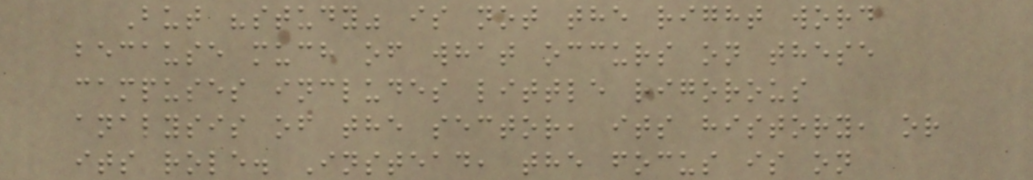But "study" is not the right word
because much of what occurs on these
campuses includes little rigorous
analysis of the sector, its history, or
its role. Instead, the focus is on
